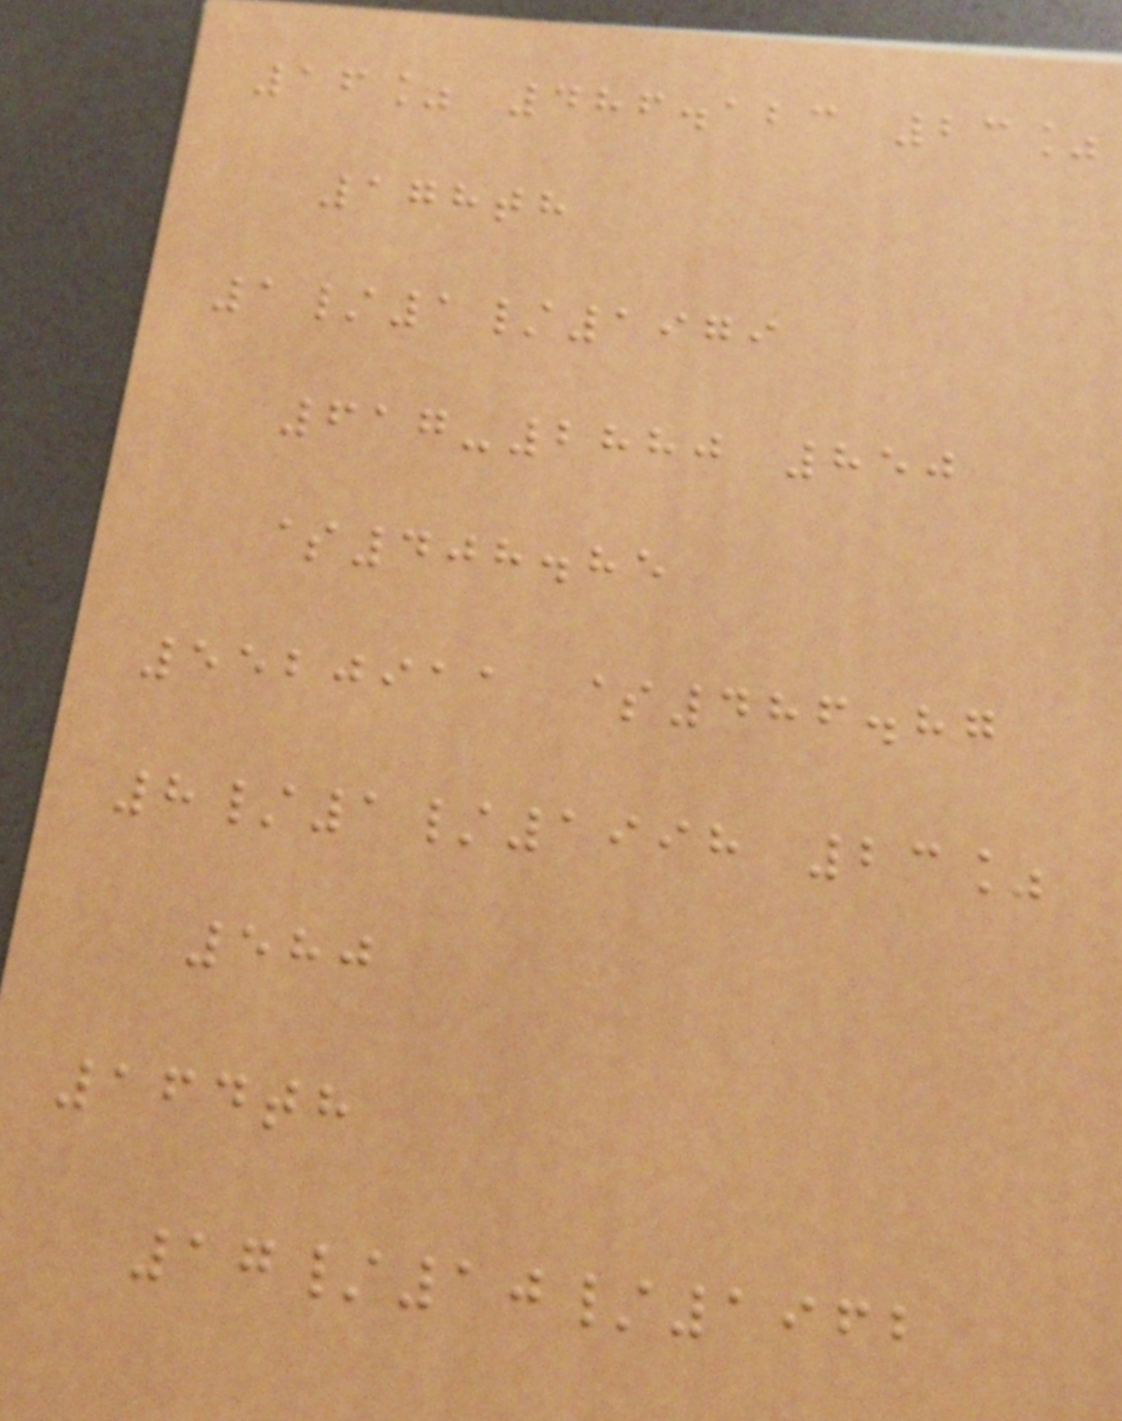16% 486.123 23%
178th
1/1/1979
617-2880 850
$408.85
5520911 $486.87
8/1/1998 23%
580
164th
17/10/1962
